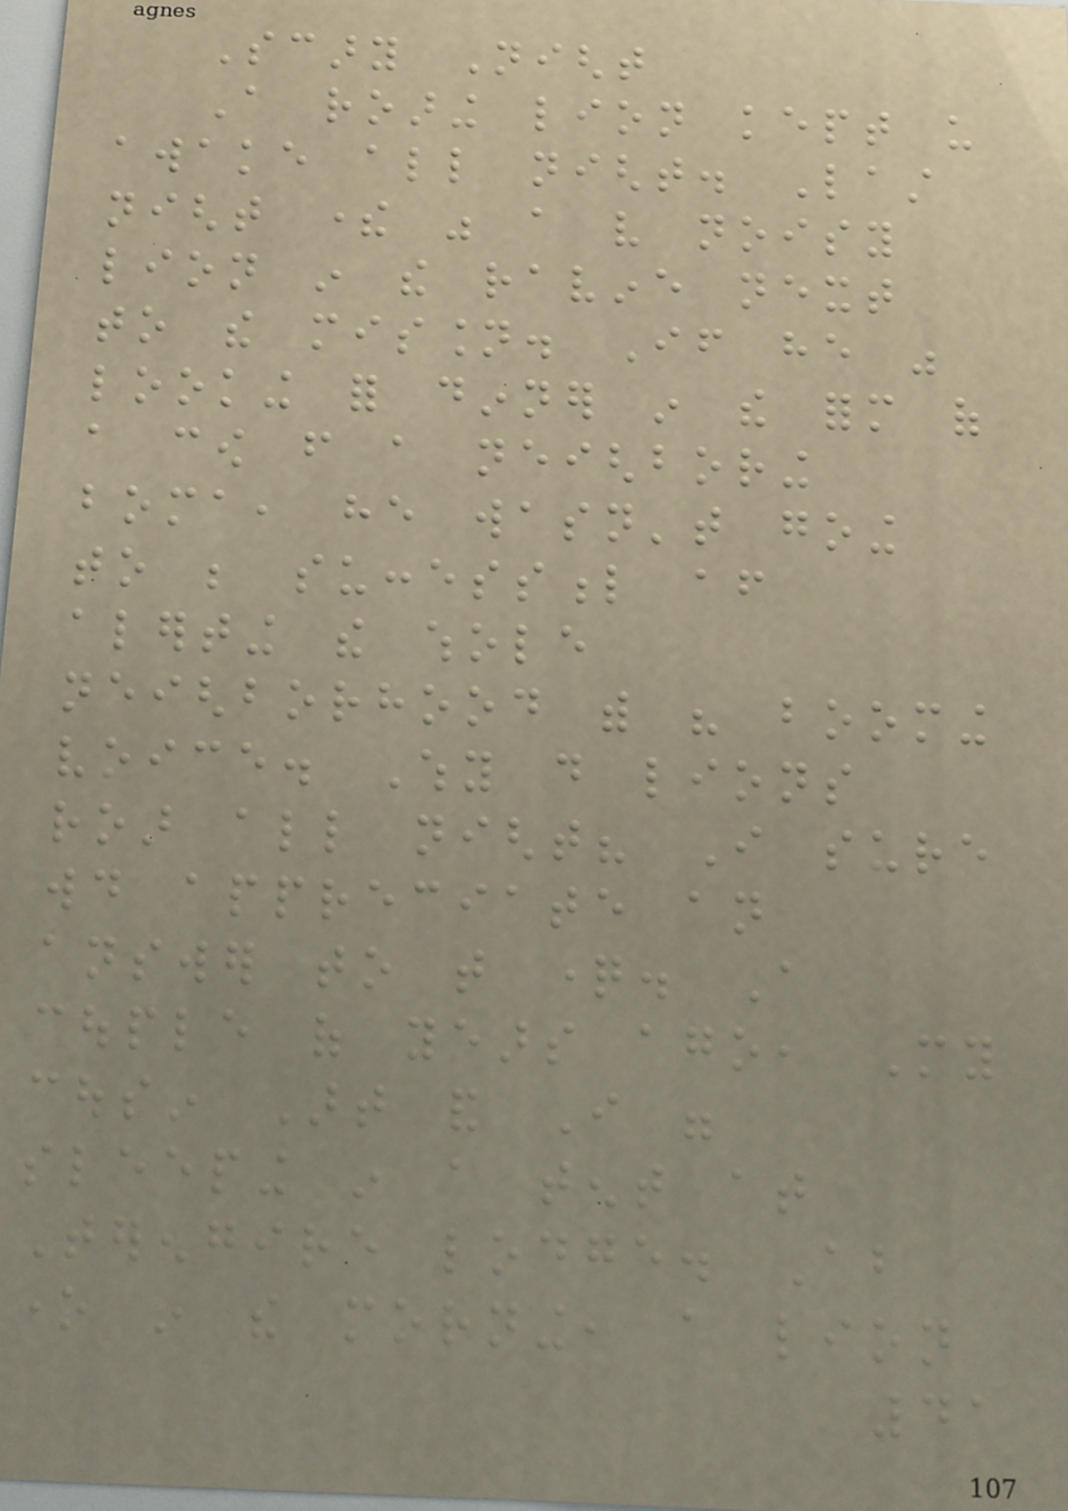Scary Night
A roaring lion kept us
awake all night. Last
night there was a very noisy
lion in the ravine next
to the mission. If he was
looking for dinner in the form of
a cow from a neighboring
boma, he wasn't going
to be successful after
alerting the whole
neighborhood with his booming
voice. Why do lions
roar all night? I sure
would appreciate an
answer to that question. A
couple of years ago, My
cousin Art and I were
sleeping in a tent at
Terengire lodge. About
one in the morning, a lion
41
